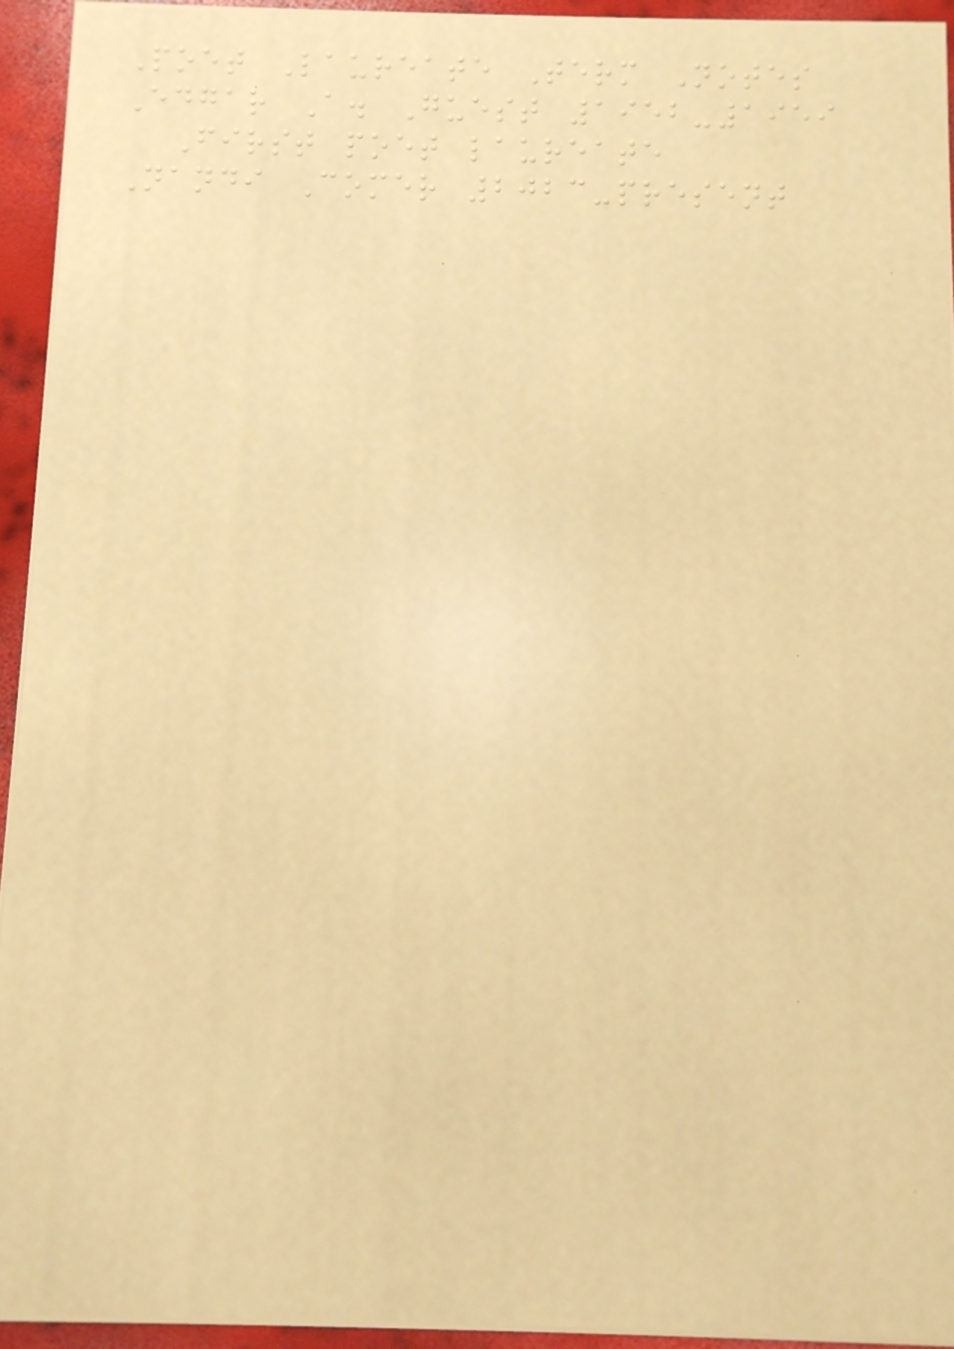Poet Laureate Term Notes
Edgar A. Guest 1952-1959
First poet laureate
Nandi Comer 2023-present
